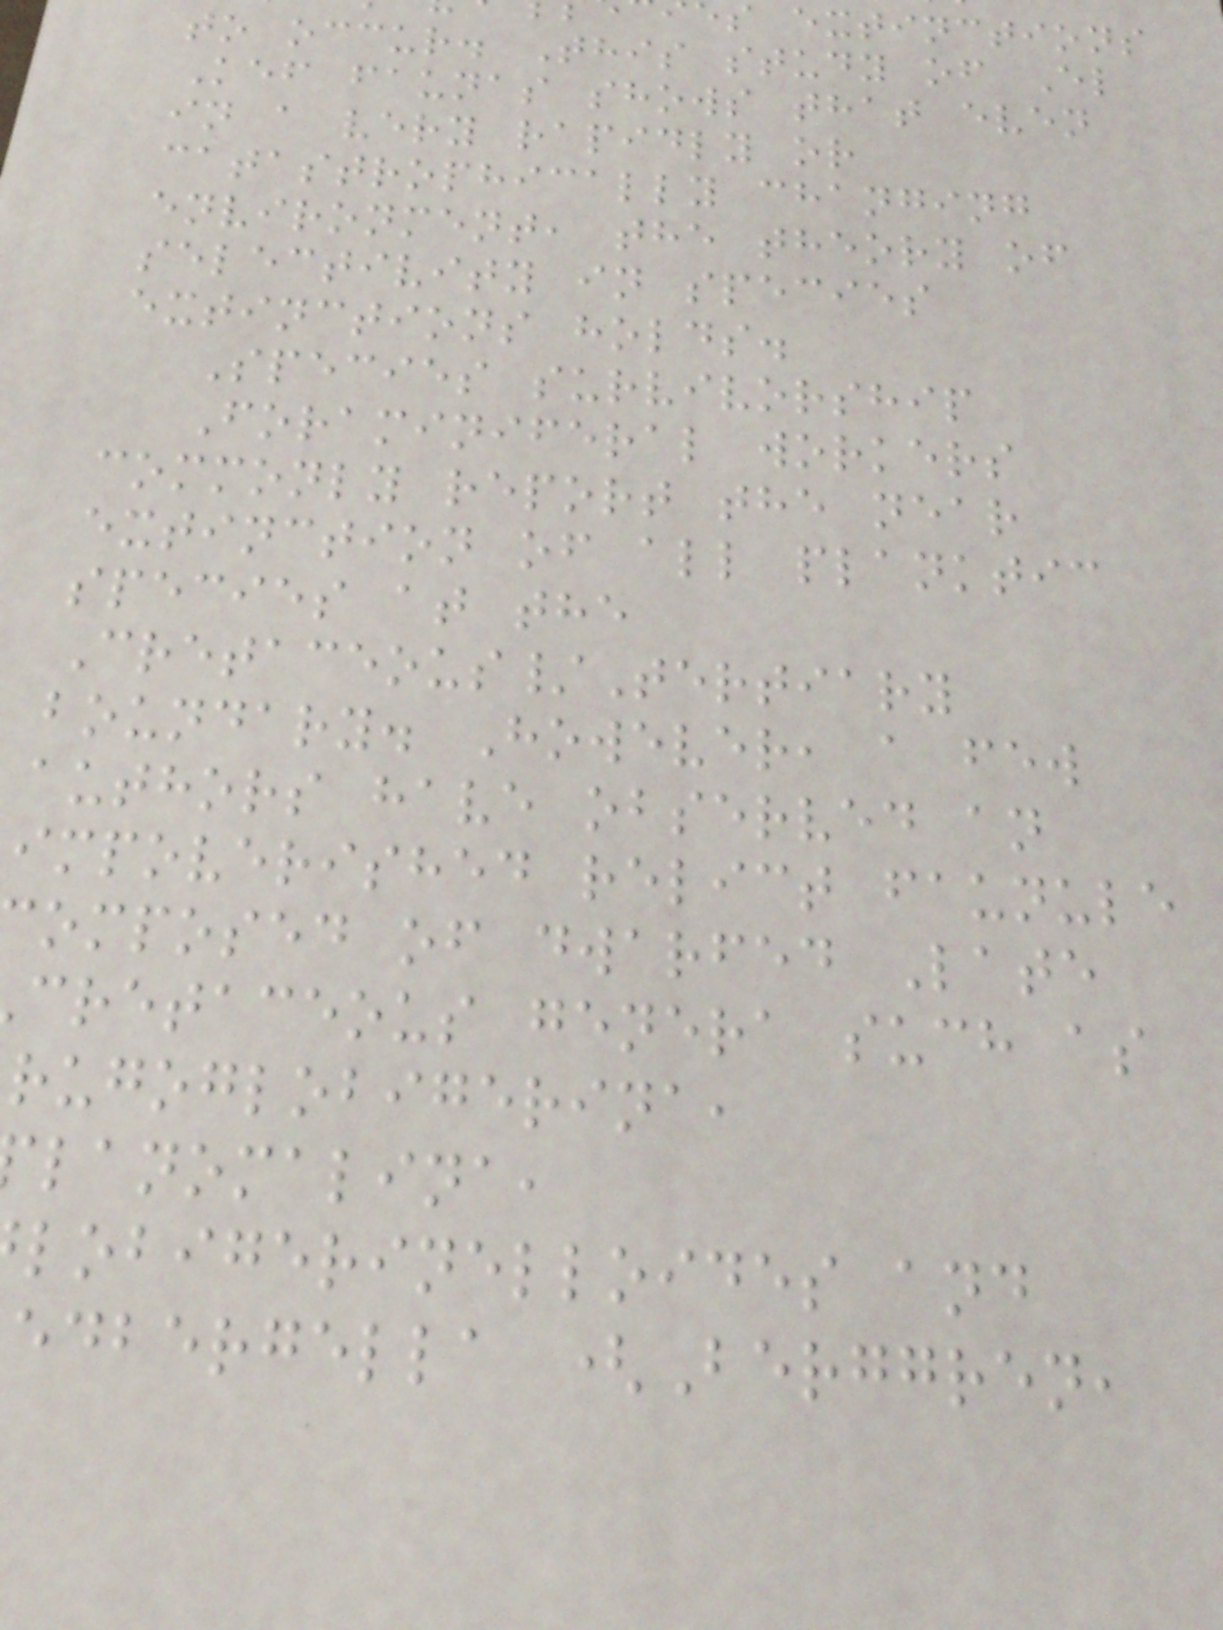s extinctions
to occur. This study of El
Kef faunas shows that even
in a very rapidly or
catastrophically changing
environment, the theory of
selectivity in species
extinctions holds.
Species survivorship
Foraminiferal workers
commonly report the near
extinction of all planktic
species at the
Cretaceous/Tertiary
boundary. However, a few
authors have observed an
impoverished relict faunule
omposed of dwarfed Late
cretaceous genera such as
rugoglobigerina,
lanomalina,
lobigerinelloides and
edbergella (Berggren,
